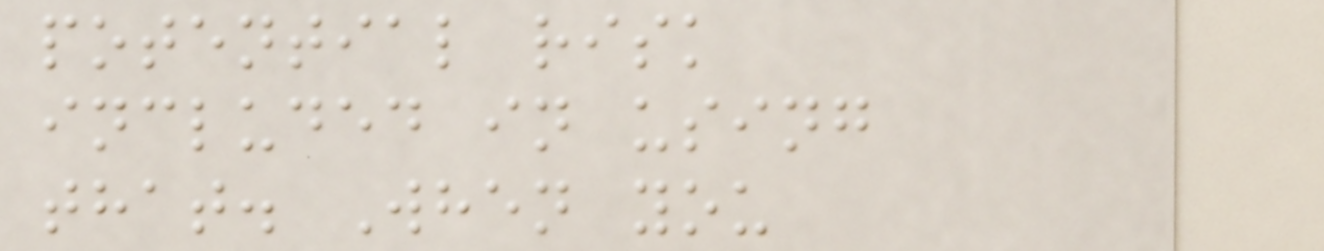potential risk
included in using
that. When you
